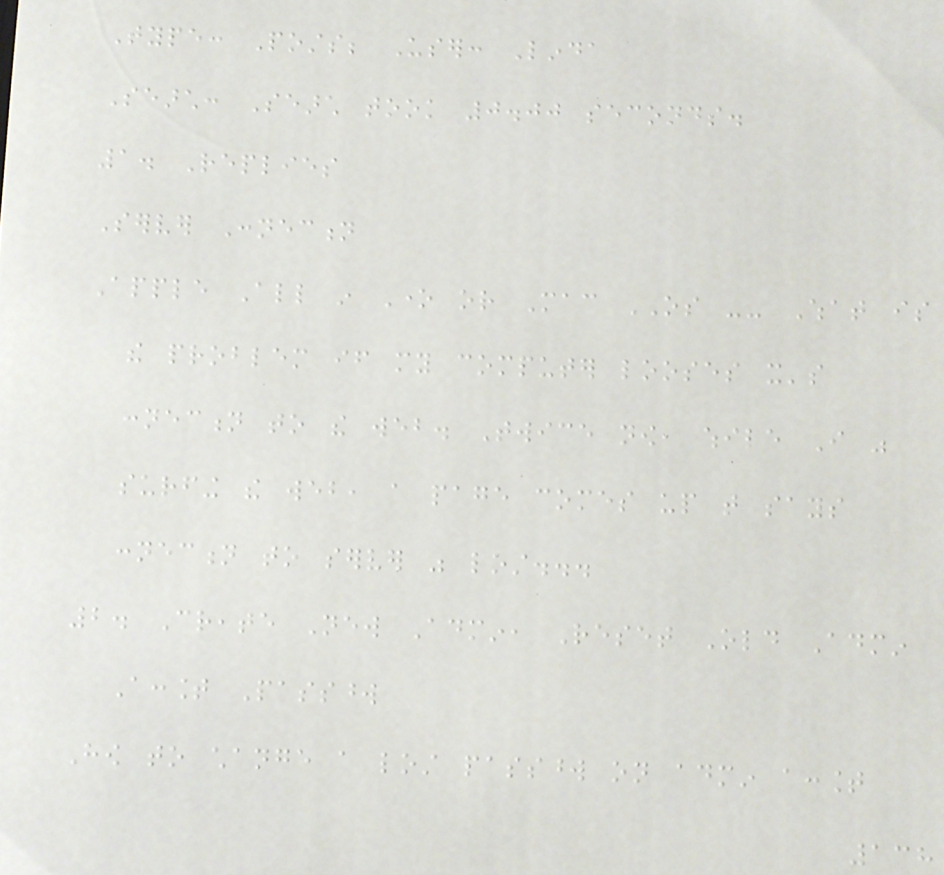Type: Posts; User: Linda
Search: Search took 0.00 seconds.
1. Replies
Server Connection
Apple All in One or Mac OS -- What is
the problem if my computer looses it's
connection to the web. Twice now, while I was
surfing the web, a page comes up that says
connection to server was lost...
2. Create New Admin, Reset Old Admin
Account Password
How to change a lost password on admin account
138
